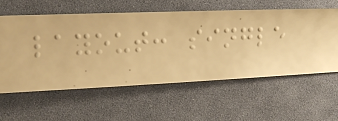layout: single
